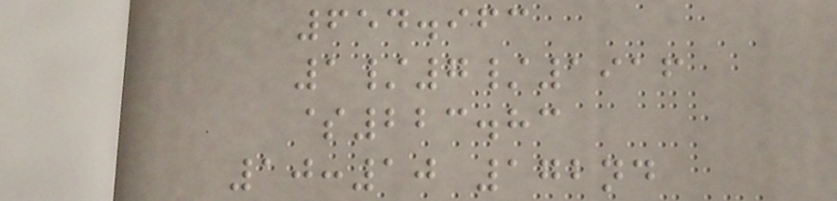654.963
1/7/1916
$223.83
10:10 172nd
